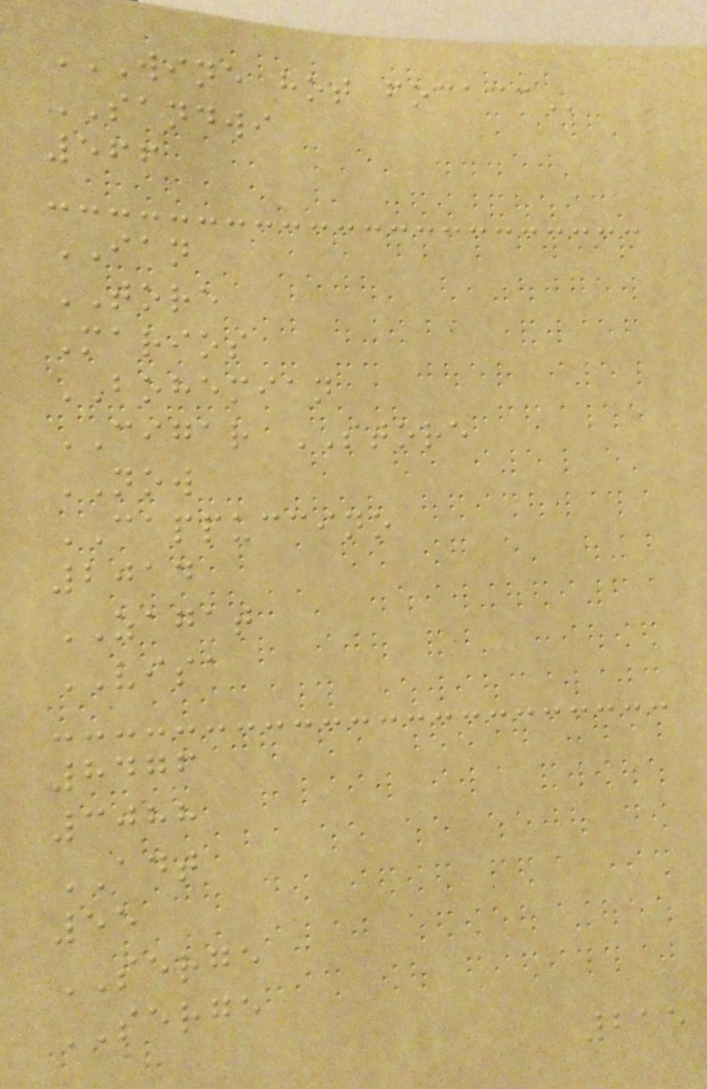WINE HOT FOCACC
SANDWI
566
IAN
TORE
Marios
BOHEMIAN
CIGAR STORE
NOW
CAPPUCCINO
2014
ZAGAT
VISA
8476
3088
ADT
55
SERGE
SERGE
215
